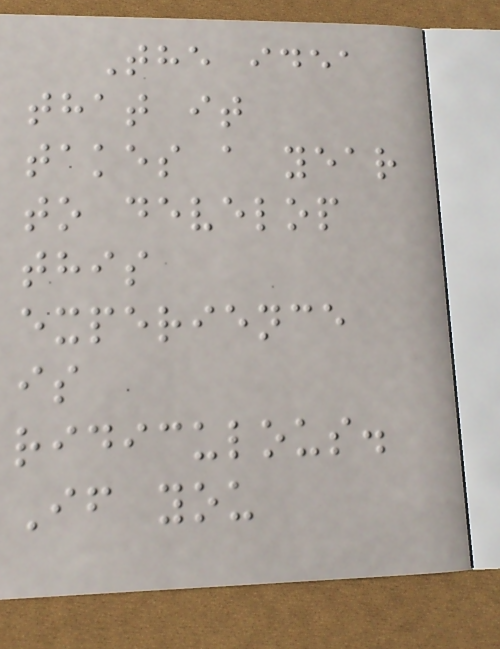The idea
that it
takes a year
to develop
this
experience
is
ridiculous.
If you
